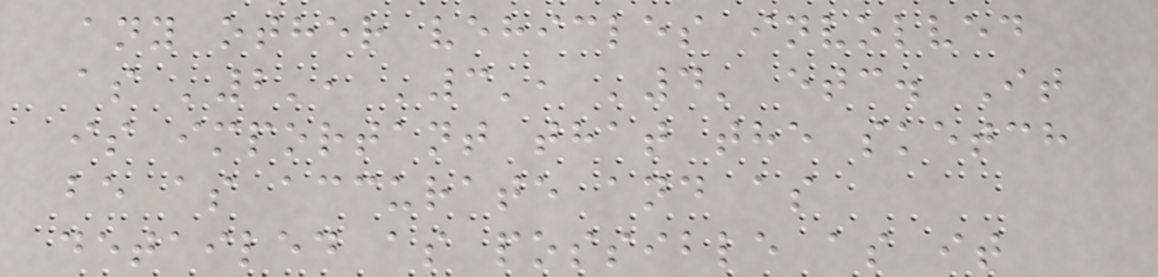any other vehicles involved
as '2', '3', '4' etc. It
is important that the sketch
be as accurate and as
detailed as possible as it
